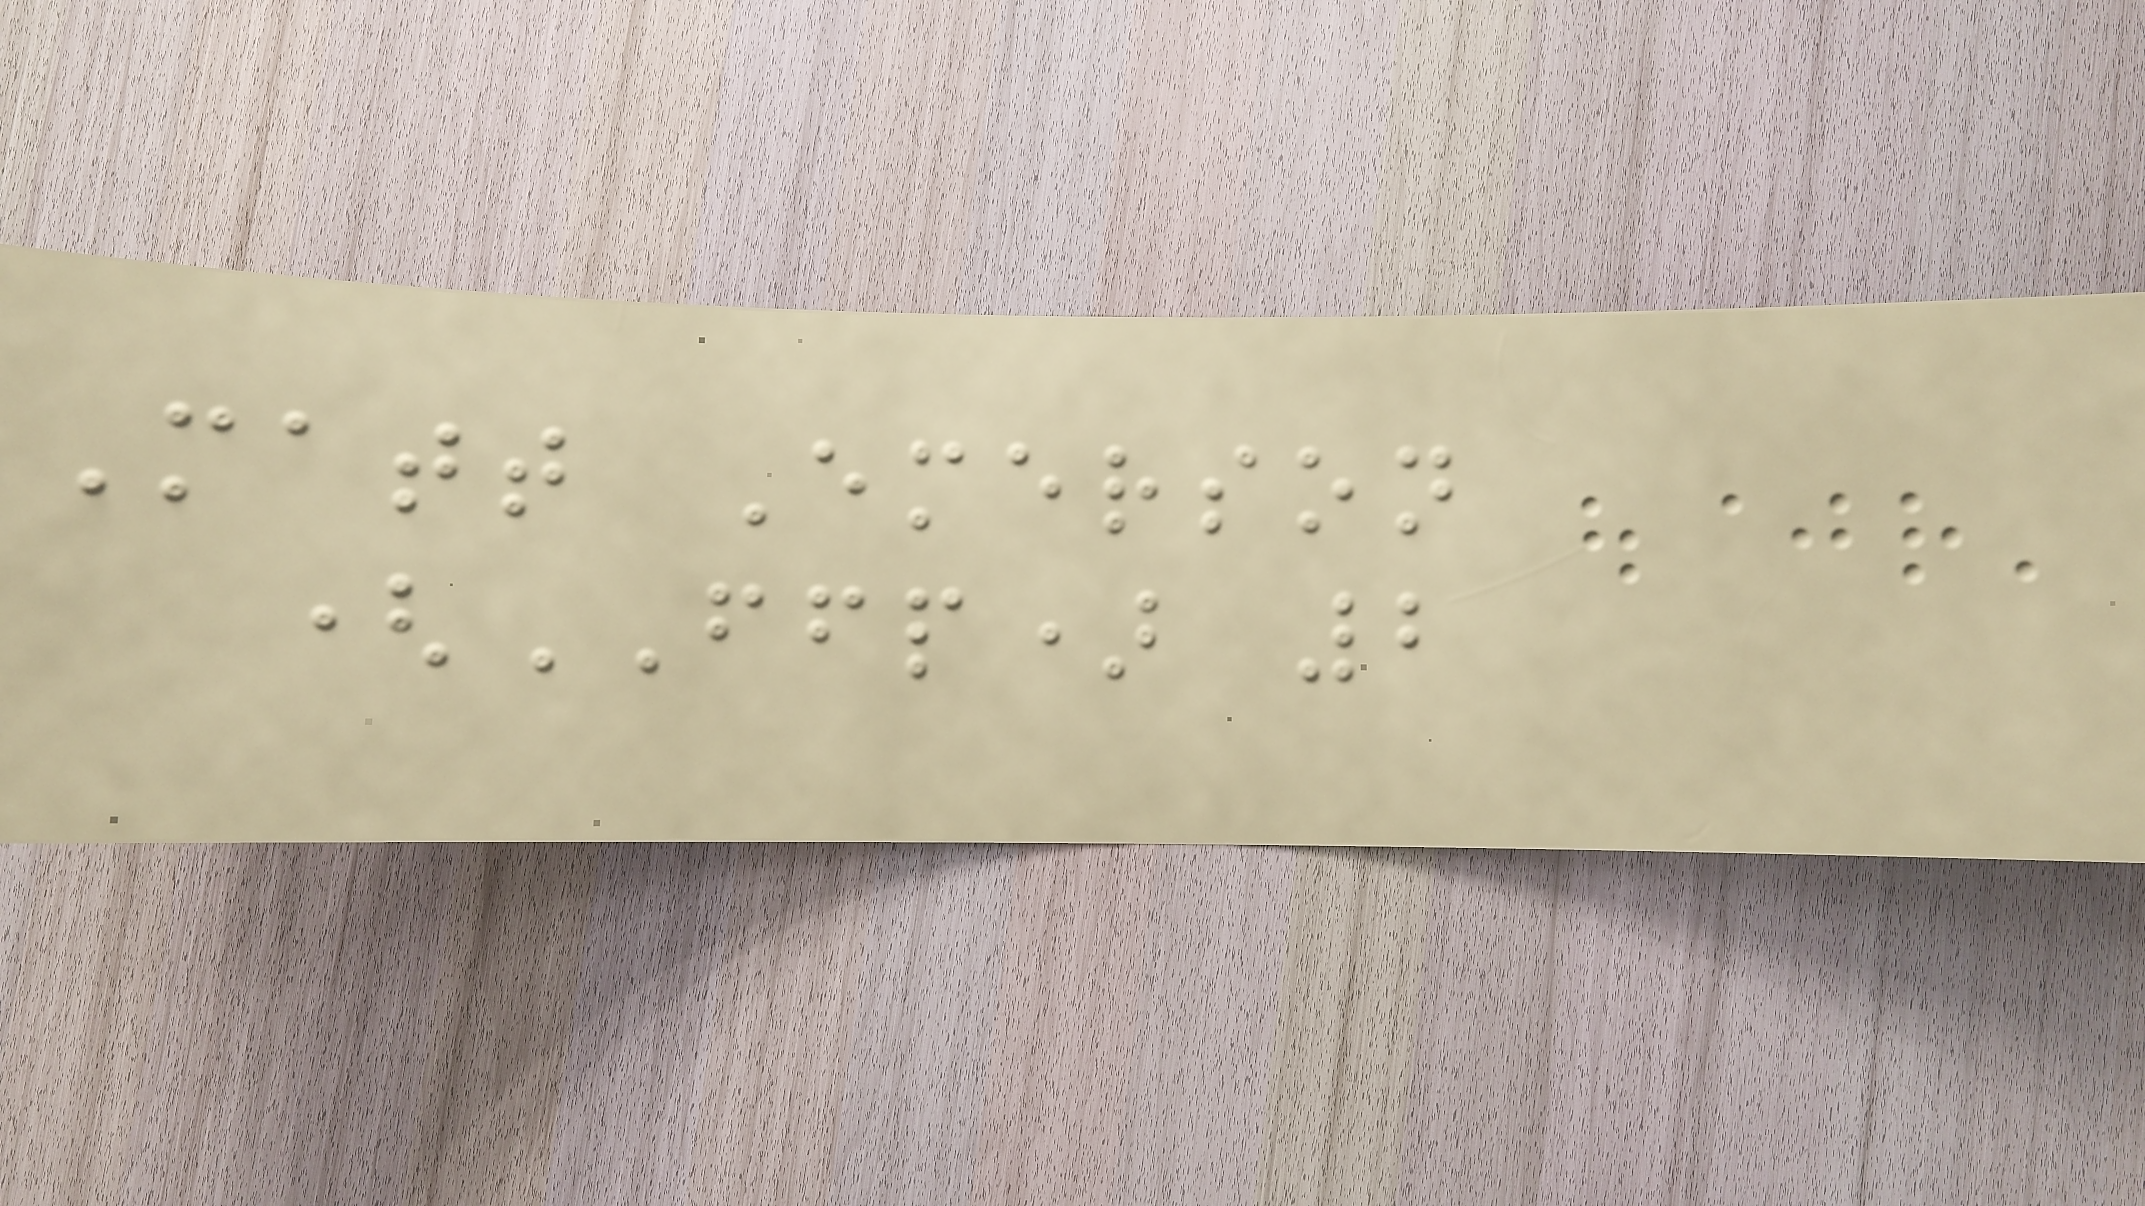Matt Emerson
(FFP) 2
